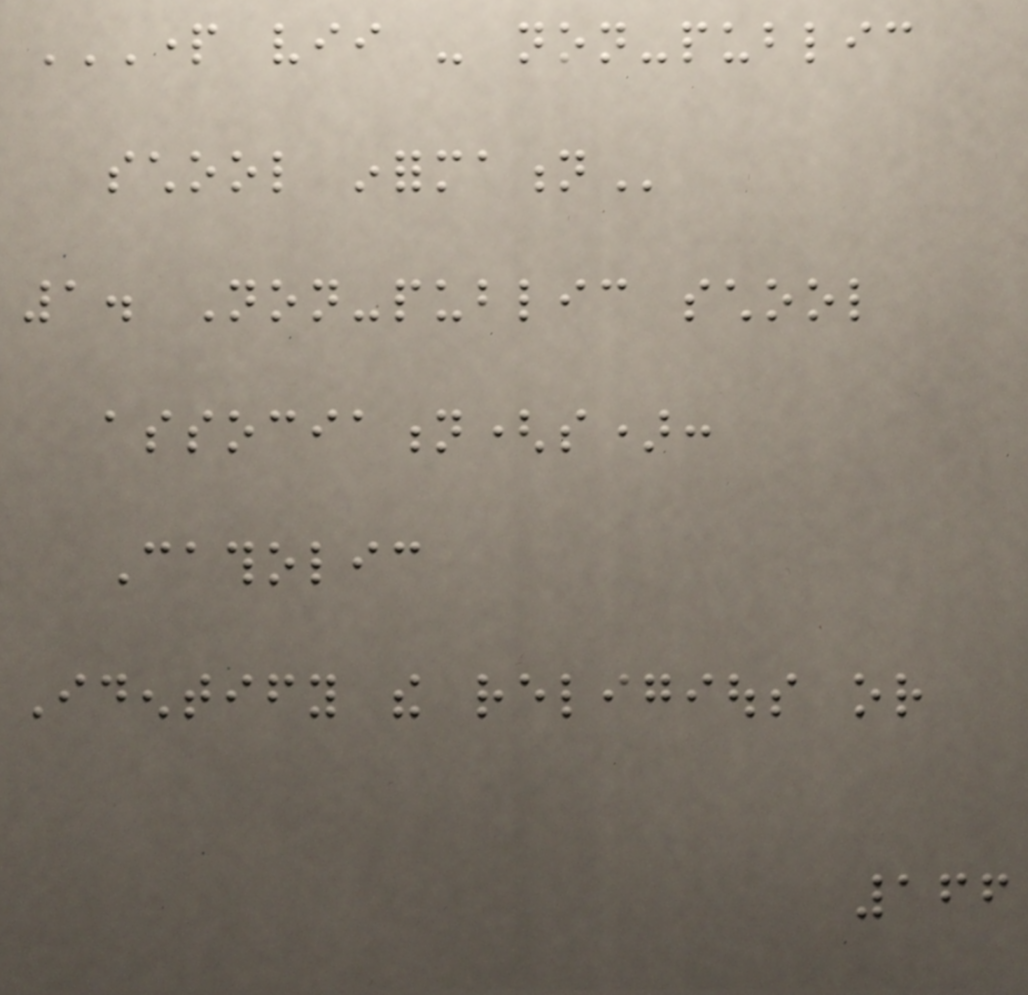PART VII - NON-PUBLIC
SCHOOL INFORMATION
1. Non-public school
association(s):
Catholic
Identify the religious or
166
